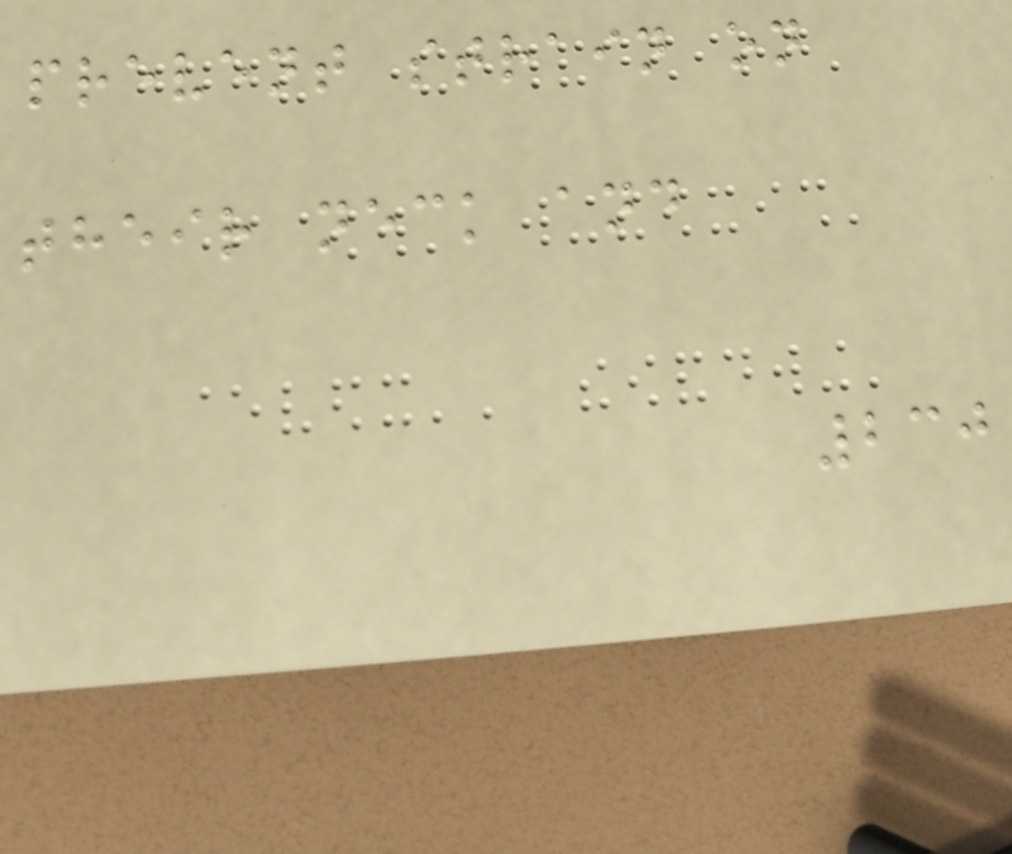prevent strain on
their neck and
230
